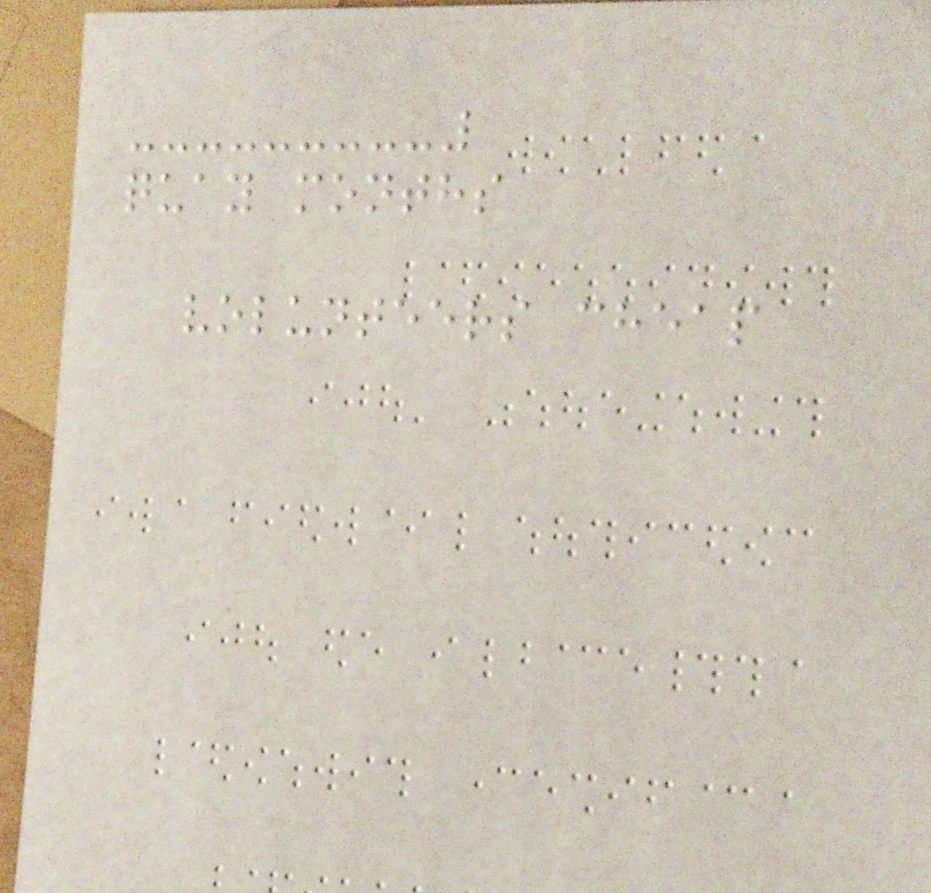quay months
volunteers cheap
